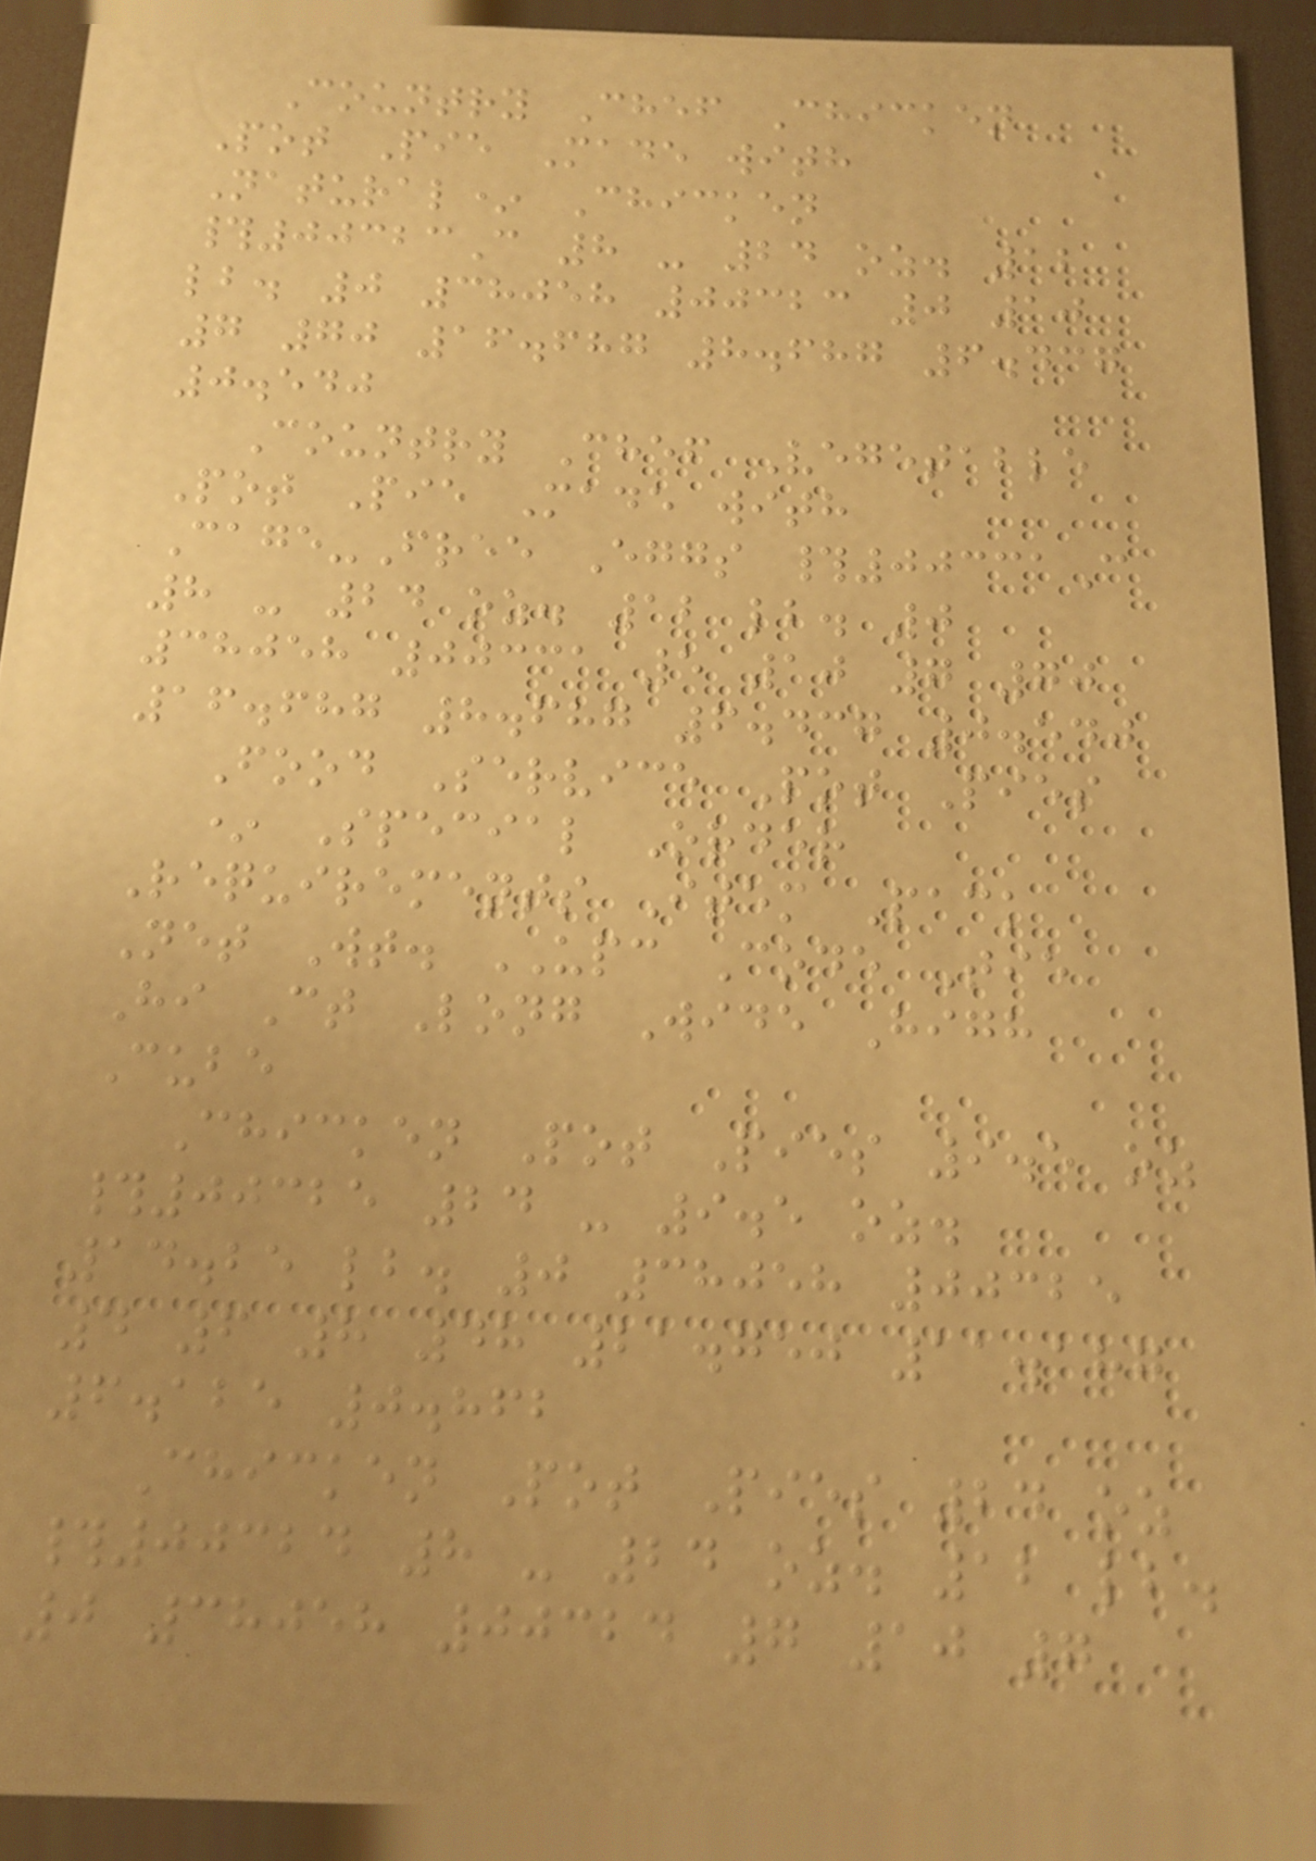Country Chef Chicken
Pot Pie Made with
Natural* Chicken
#00323C 8 - 24 oz. 12
lb. 0 38058 00323 0 10
7 70 16.687 8.687 6.437
0.540
Country Chef Vegetable
Pot Pie Made with
Cage-Free Eggs #00331C
8 - 24 oz. 12 lb. 0
38058 00331 5 10 7 70
16.687 8.687 6.437 0.540
Food Service Pot Pies
* Special Order
Requirements Item Pack
Net Wt. UPC Code Tie
Hi Ct Long Wide High
Cube
Chicken Pot Pies 9.5 oz
#00325 24 - 9.5 oz.
14.25 lb. 0 38058 00325
4 6 8 48 21.750 11.187
6.125 0.862
Chicken Pot Pies 24 oz
#00324 8 - 24 oz. 12 lb.
0 38058 00324 7 10 7
